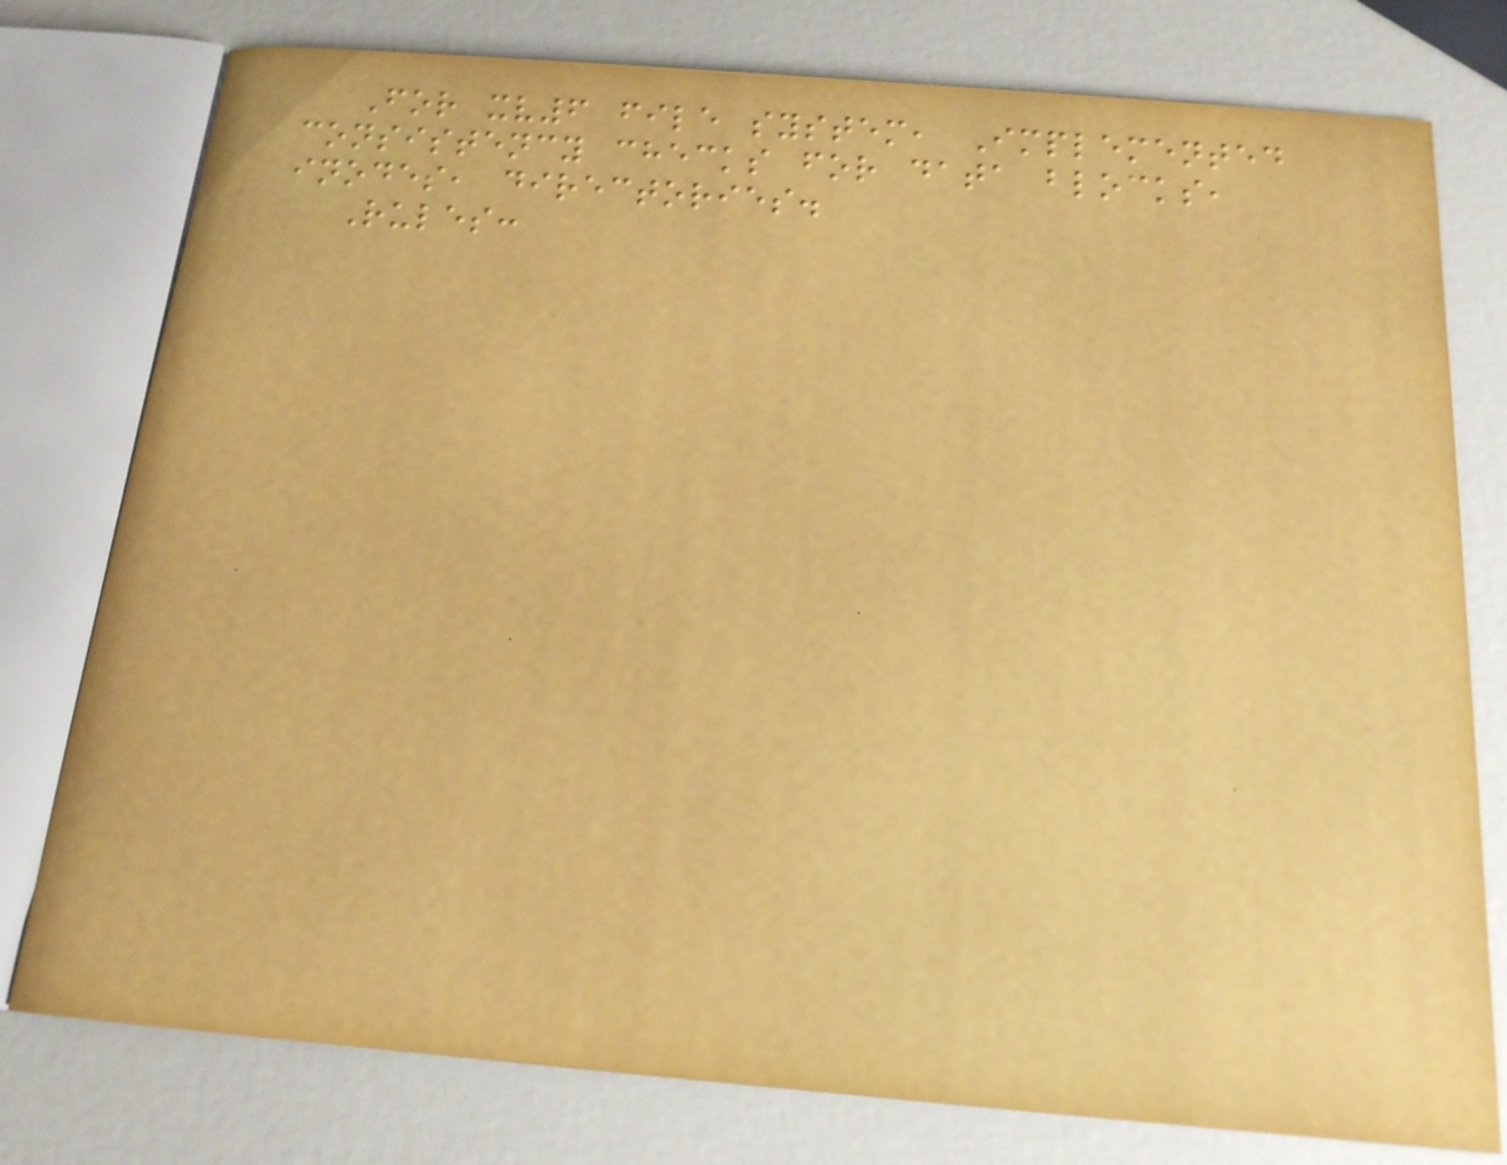For xv6 file system, Implemented
consistency checks for data blocks,
inodes, directories.
Rules:
